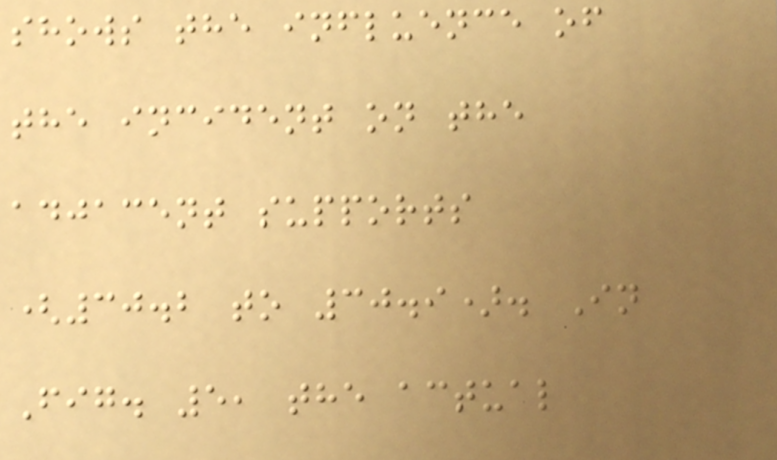shows the influence of
the incident on the
adjacent supports
(30.2 to 30.9). In
Fig. 5, the actual
